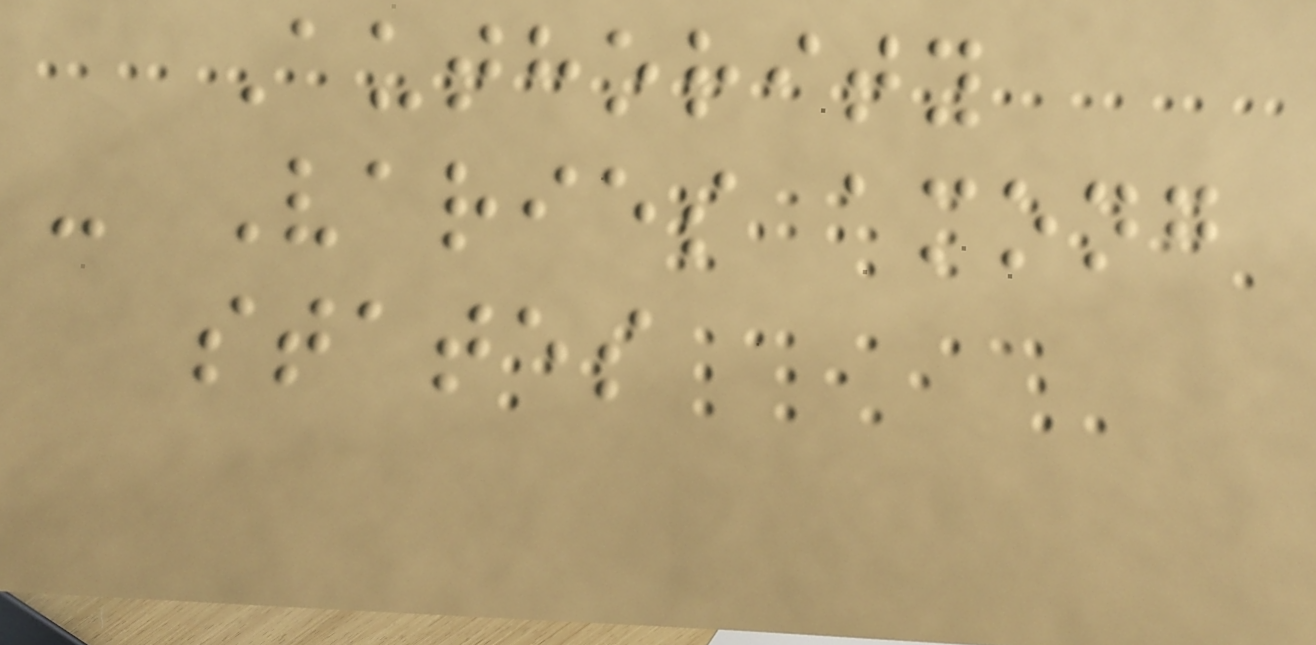Authority
- Varies among
states
